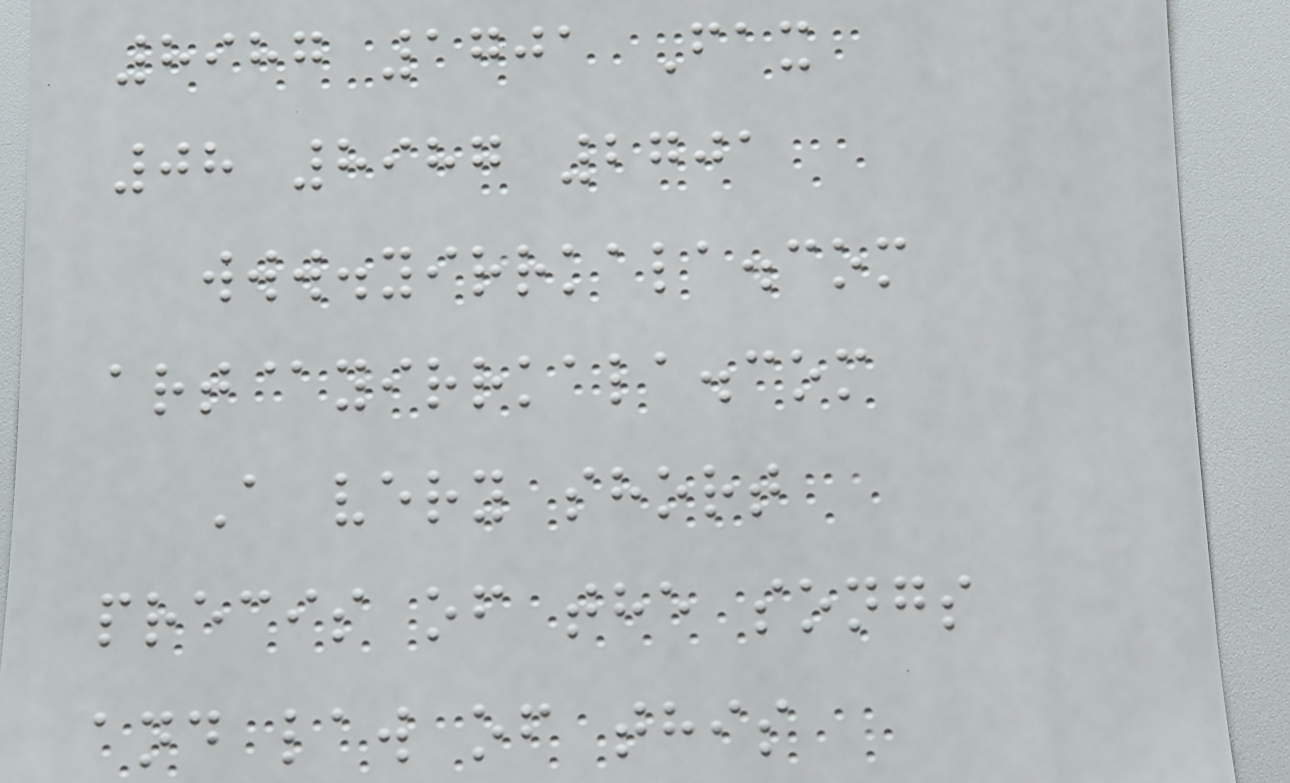8987 1701 Fax
08 8987 2701
www.yirrkala.com
art@yirrkala.com
A very short
precis of the songs
and law of this
